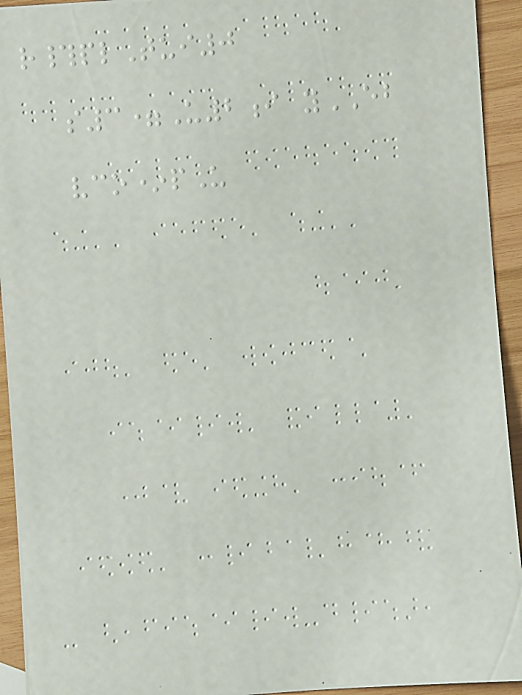r#plTui0
s3=U2i yEB
vco*pU
